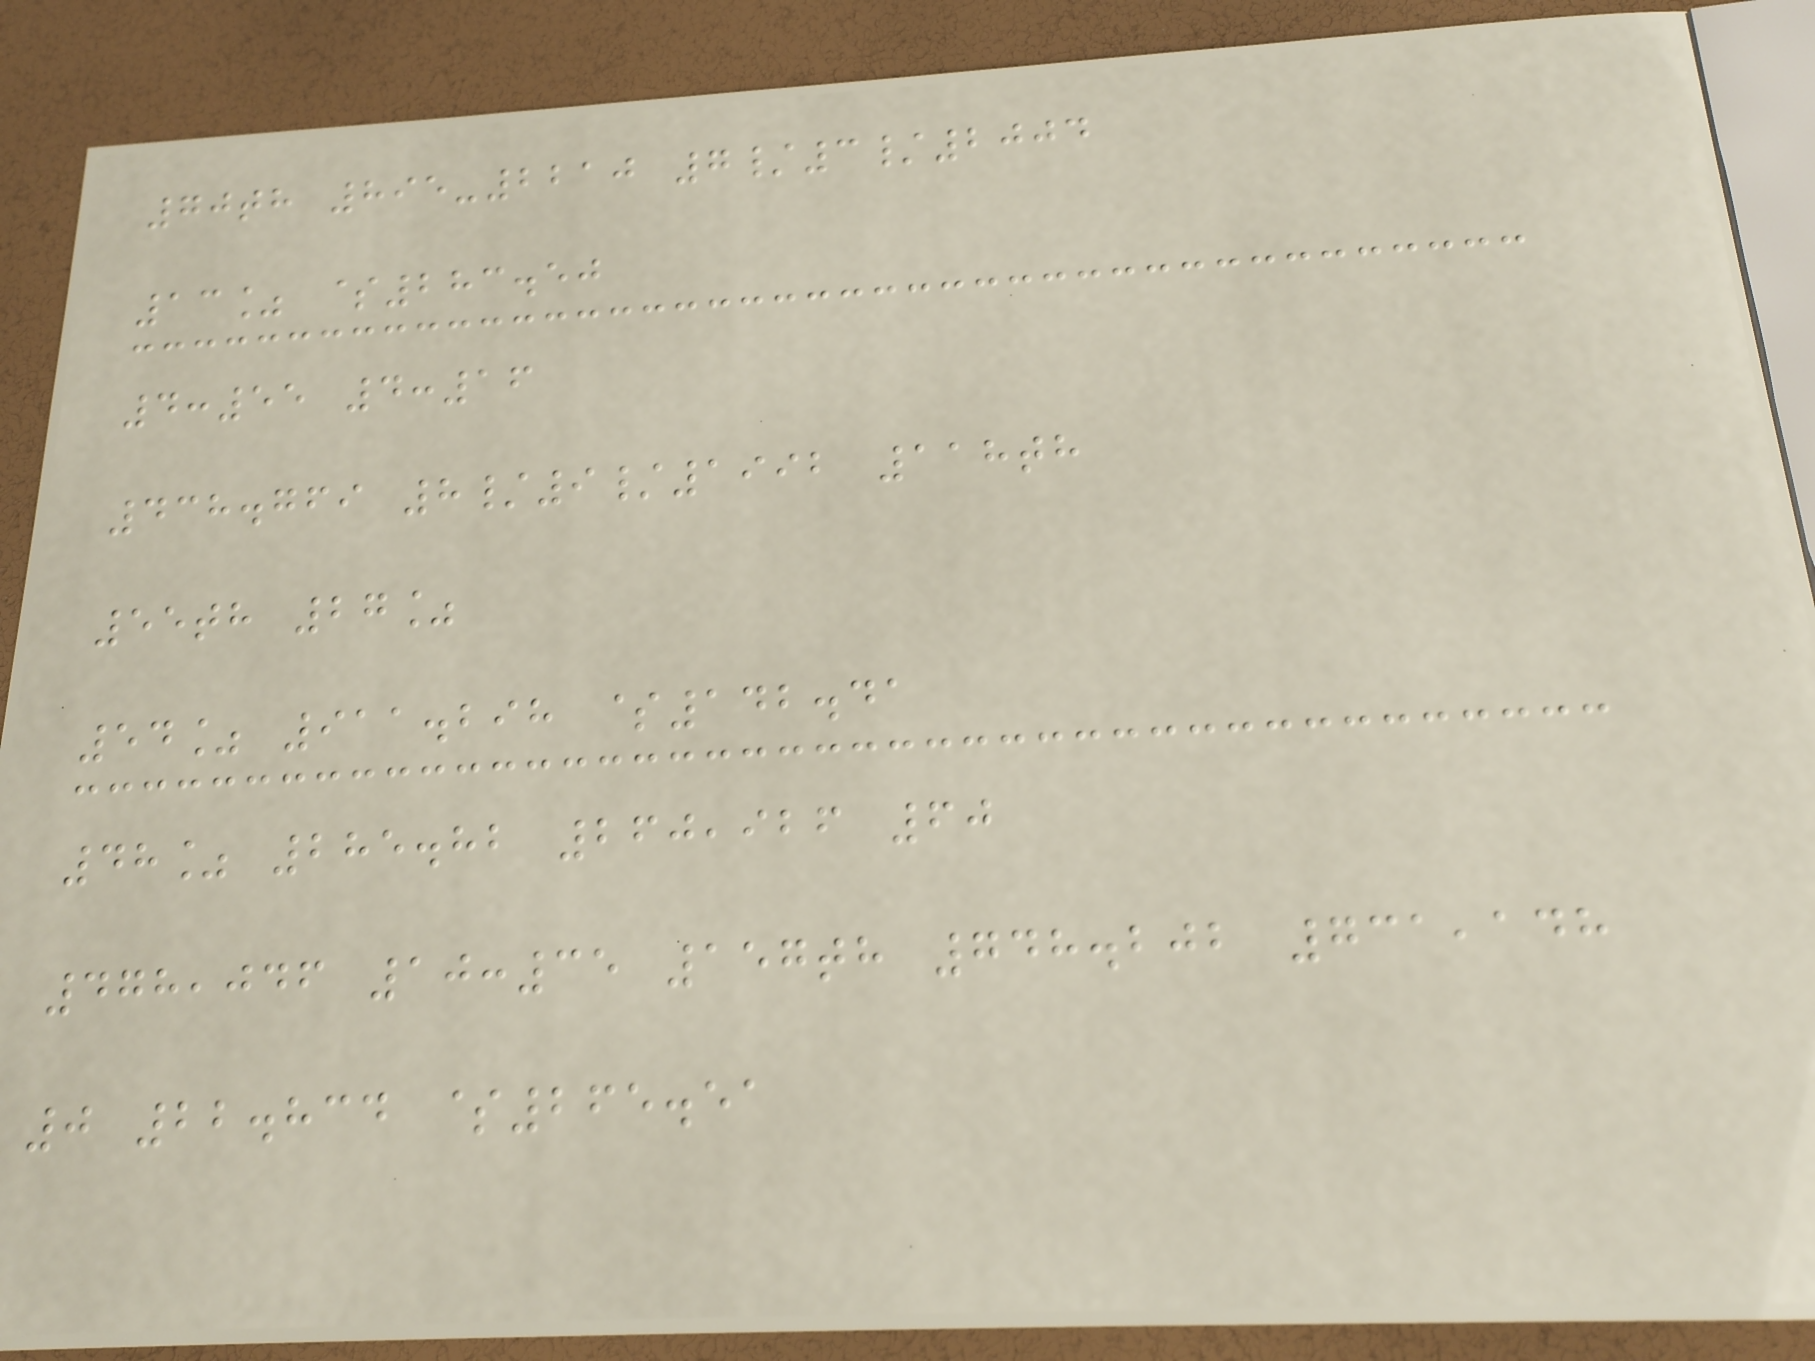70th 895-2210 7/3/2004
13% $283.50
4:55 4:16
438.769 8/9/1992 118th
55th 27%
54% 911.298 $142.41
48% 285.82 260,926 60
478,046 10:35 157th 748.202 731,148
0 22.834 $265.51
